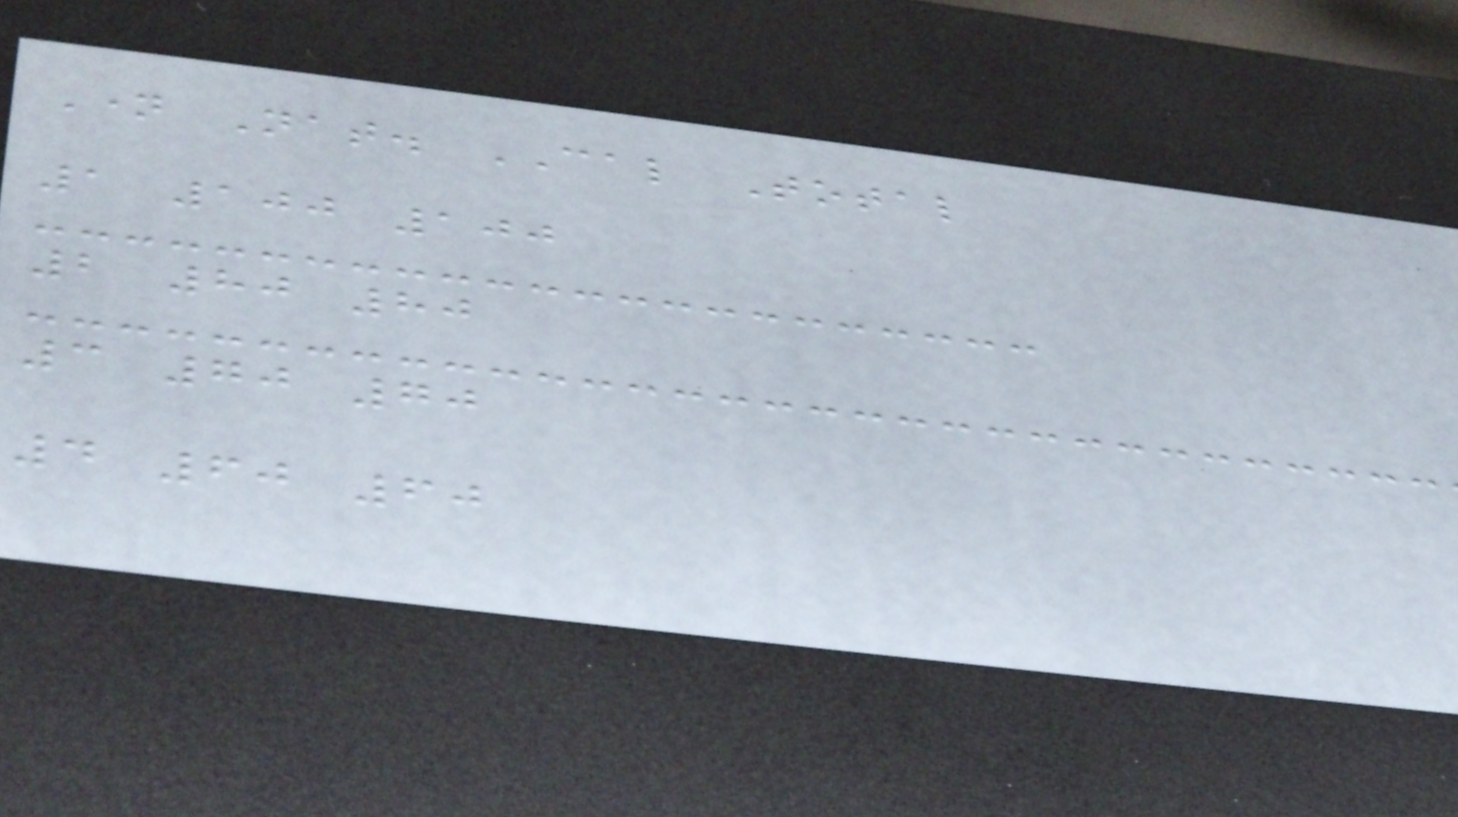Name Nat. CAL Total
1 100 100
2 80 80
3 70 70
4 60 60
